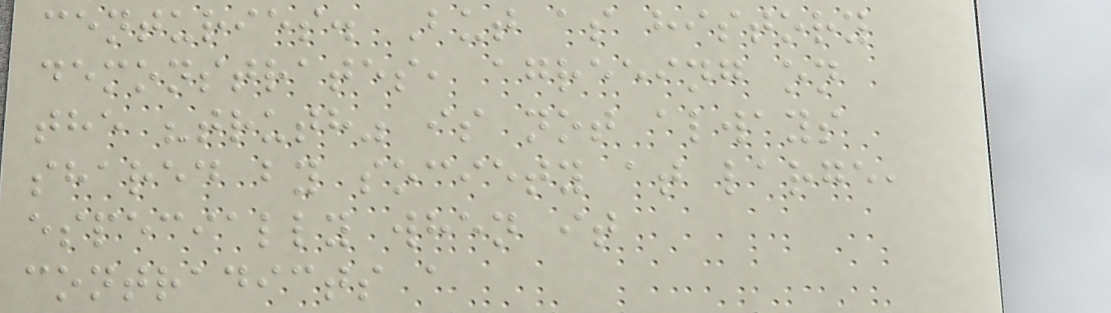centuries. But as history
demonstrates, agreeing on
the "truth" is not always
shared by society at large,
especially when it
contradicts a
